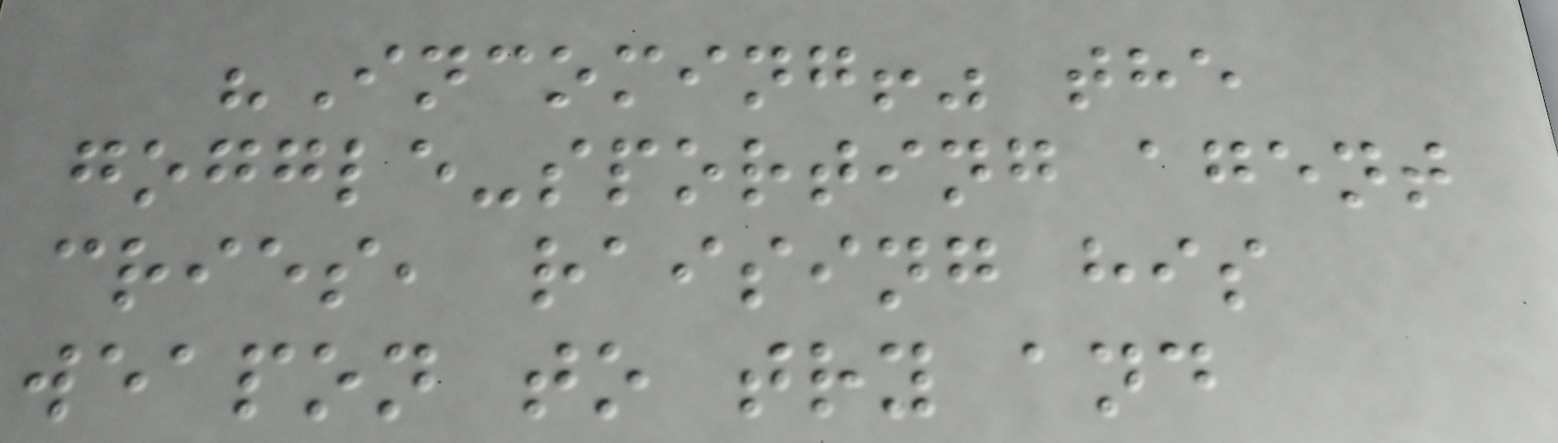"Incoming!" the
goggle-sporting agent
cries, raising his
weapon to try and
